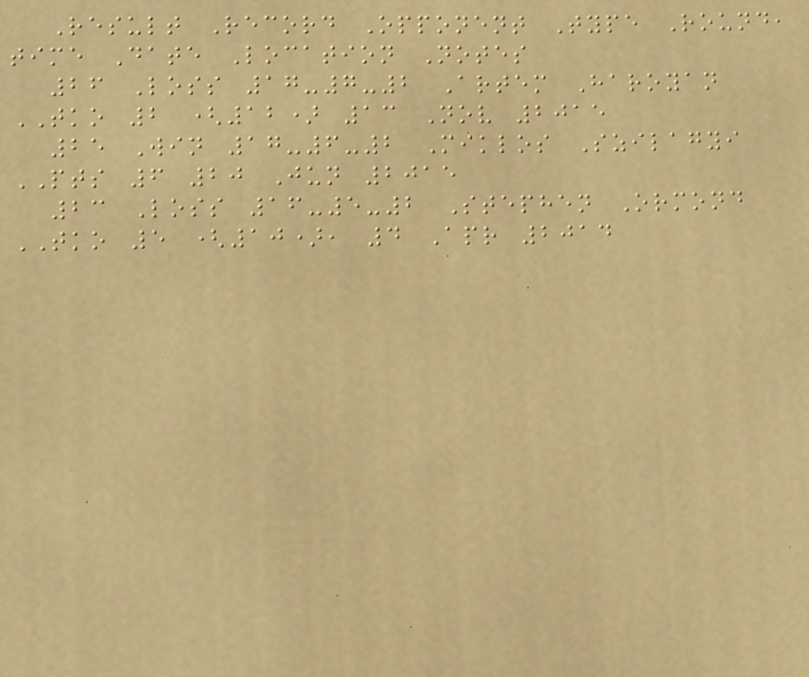Result Record Opponent Type Round,
time Date Location Notes
26 Loss 17-7-2 Artem Haroyan
TKO 2 (12) 13 Nov 2015
25 Win 17-6-2 Miklos Szilagyi
PTS 6 20 Jun 2015
23 Loss 16-5-2 Stephen Ormond
TKO 5 (10), 4 Apr 2014
